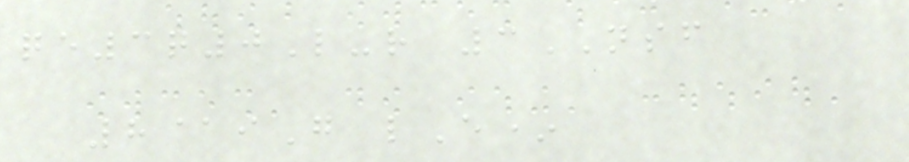qe3q0L-r 3NSF
8@iG lE*
